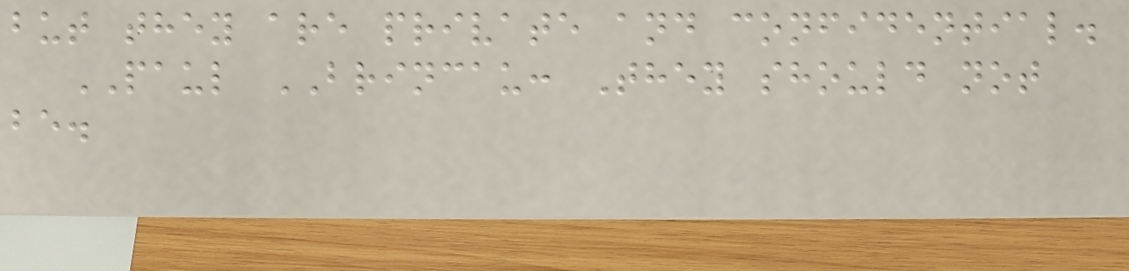but they are private and confidential.
PAUL BRINCAU: They should not
be.
